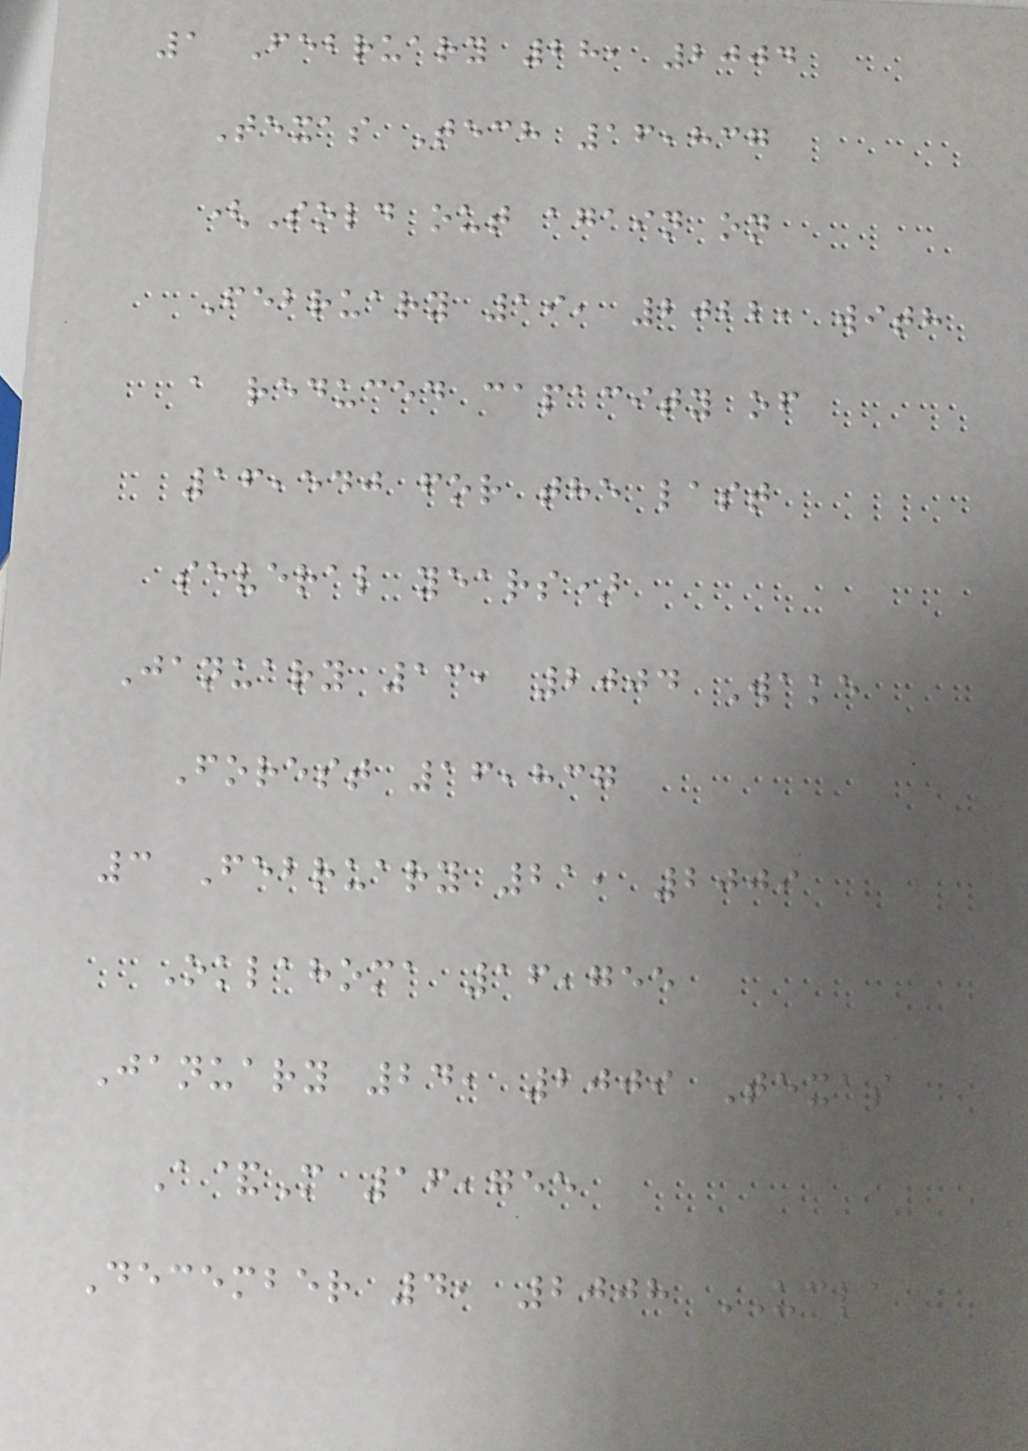1 February 28, 2004
Texas Tech 16,837
(Sold out again on
February 19, 2022, with
a reduced capacity of
16,540 for the last
several years)
January 13, 2004 Wake
Forest 16,837
3 February 21, 2009
Oklahoma 16,755
January 24, 2009 Texas
A&M 16,755
December 4, 2008 UCLA
